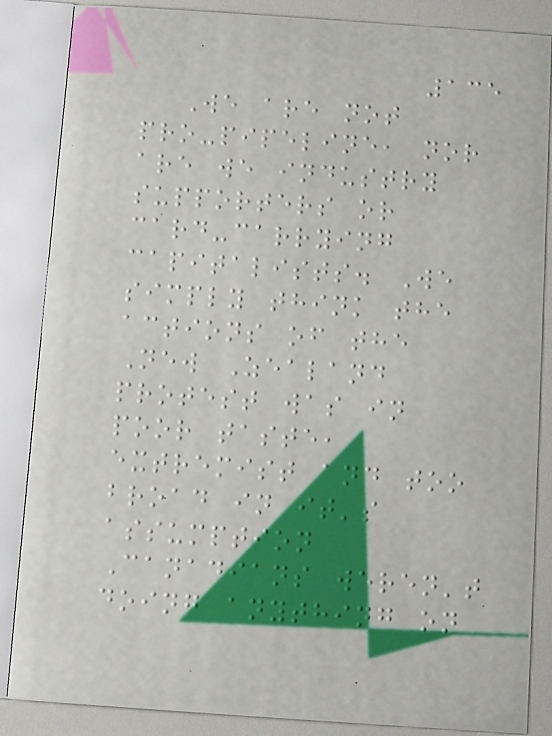135
We are not
pro-pipeline, nor
are we industry
supporters or
card-carrying
capitalists. We
simply think the
actions of the
New Zealand
protest was in
poor taste,
extremist and too
broad in it's
assumption
Canadians weren't
doing anything on
